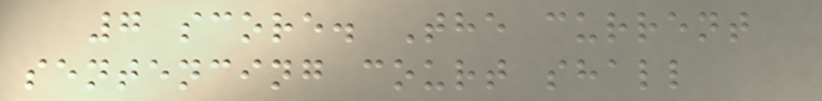7 score. The current
sentencing court shall
